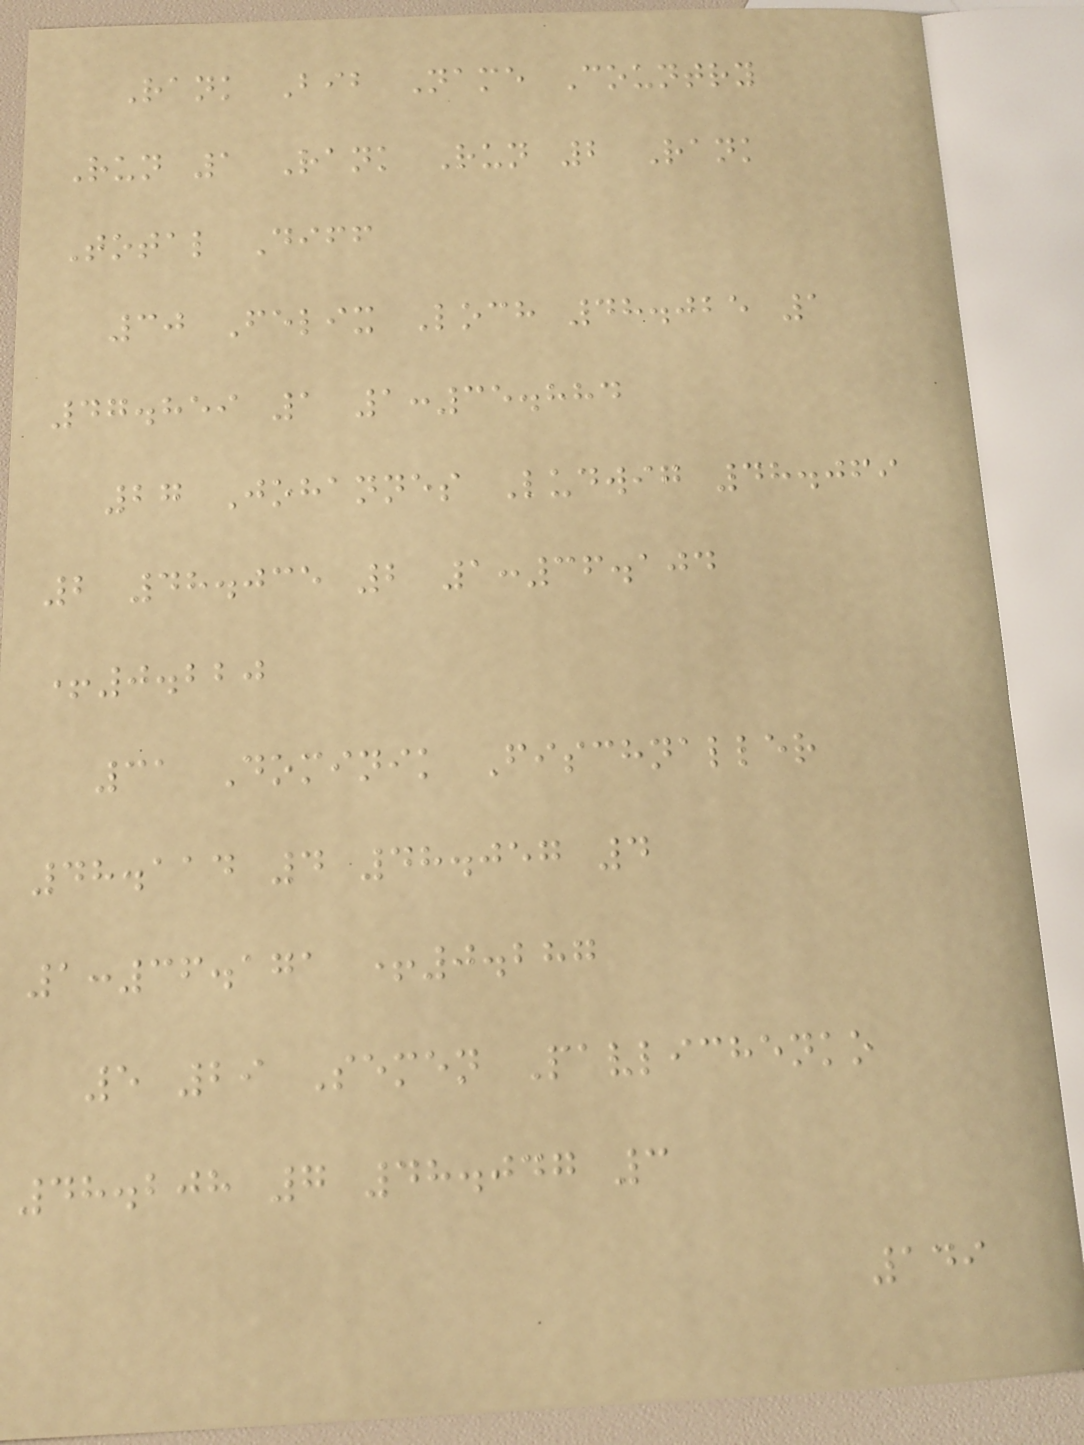Rank Bib Name Country
Run 1 Rank Run 2 Rank
Total Diff
30 Felix Loch 48.025 1
47.859 1 1:35.884
27 Johannes Ludwig 48.069
2 48.035 2 1:36.104
+0.220
31 Dominik Fischnaller
48.114 4 48.057 4
1:36.171 +0.287
5 29 Semen Pavlichenko
48.208 7 48.047 3
149
